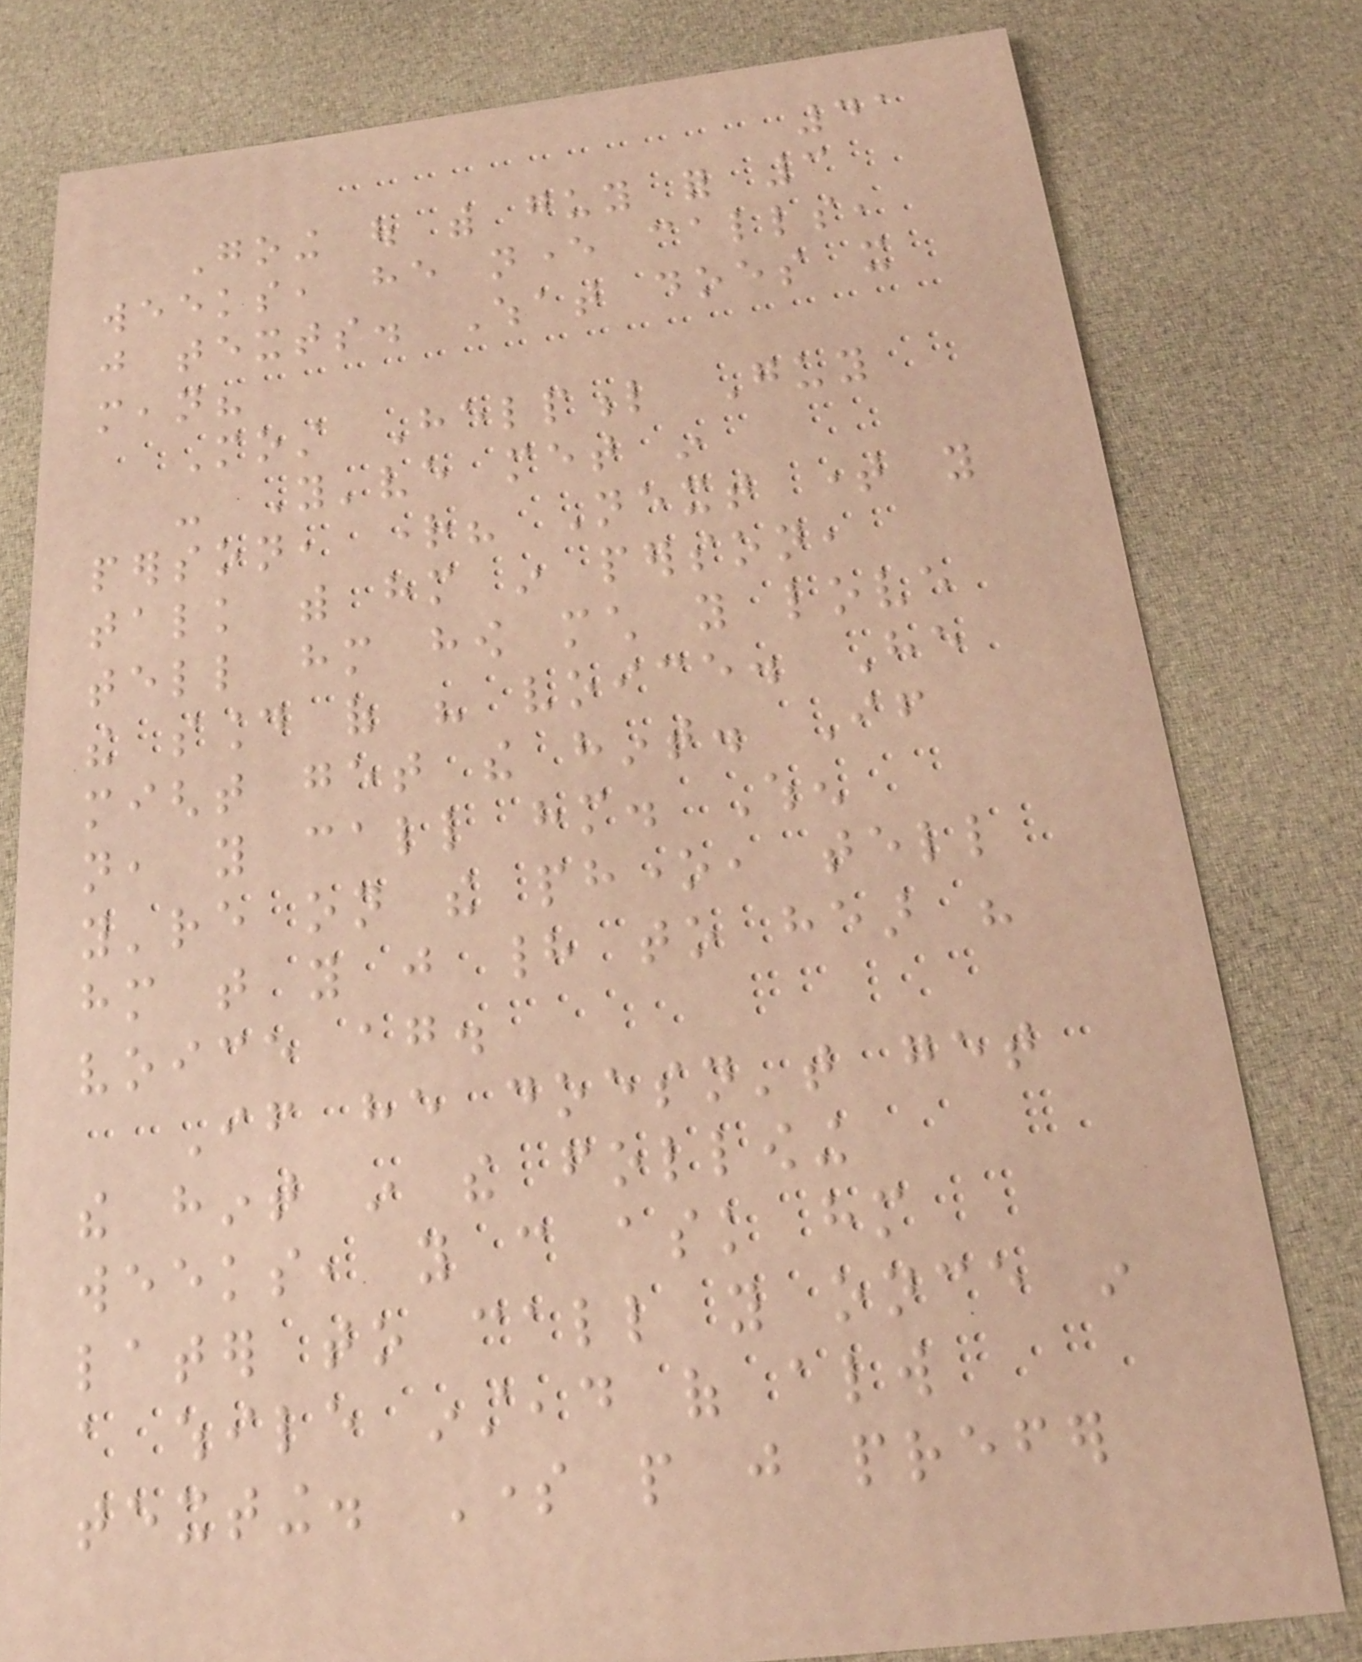41
Going out with guy for 3
weeks, he never calls,
just texts. What does it
mean?
Most Helpful Guy
- You've met in
person, right? Next time you
talk with him in person,
tell him how much you love
the sound of his voice. He
might get the hint. If
not, you call him. When
you're on the phone, tell
him that you just had to hear his
voice again.
If he doesn't get
the hint in the following
weeks, you can ask him
later to call you once in
a while instead of always
texting. Some people just prefer
